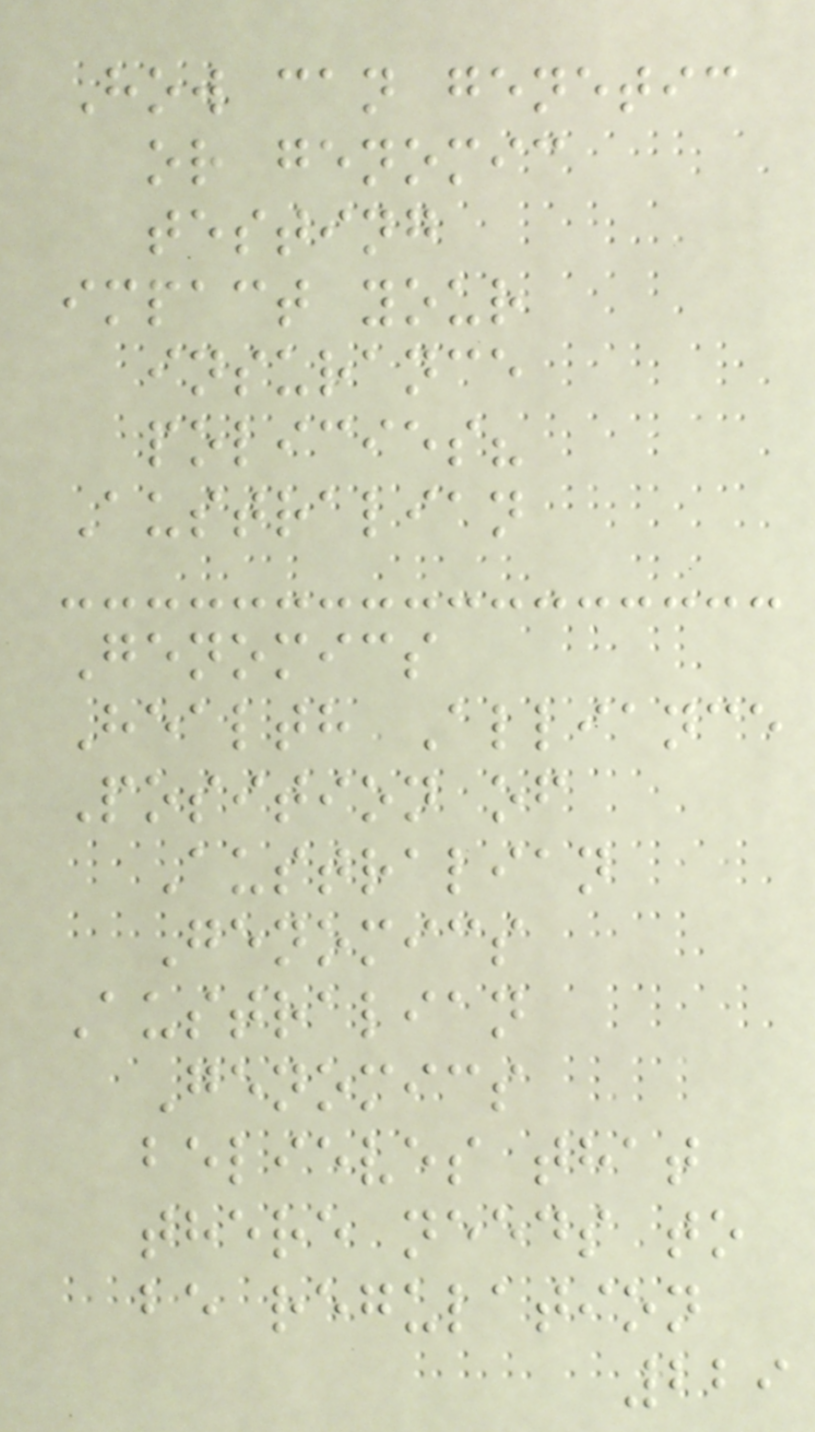How can genetic
or genomic
testing
impact your
insurance
policies?
Australian
Genomics
Health Alliance
Position of
Australian
Genomics
Australian
Genomics
believes that
there needs to
be regulation
229
